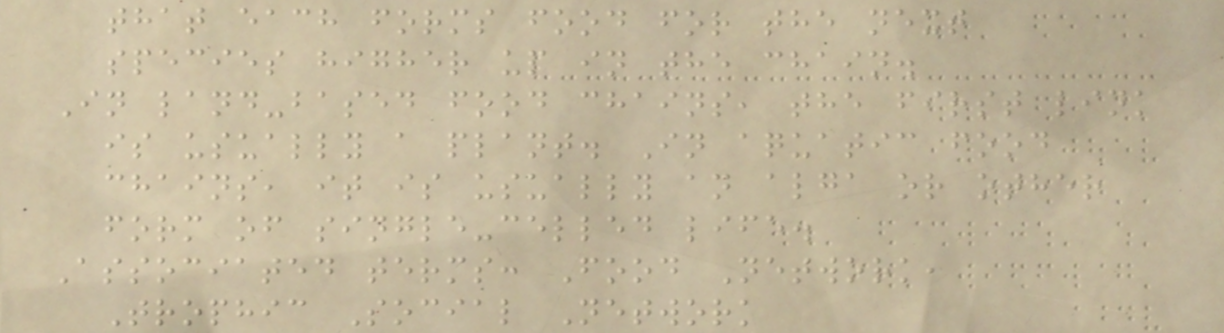that each forms food for the next
species higher up in the chain.
In land-based food chains, the first link
is usually a plant. In aquatic food
chains, it is usually an alga or other
form of single-celled life.
Associated terms: Food Network,
Trophic Social Network
